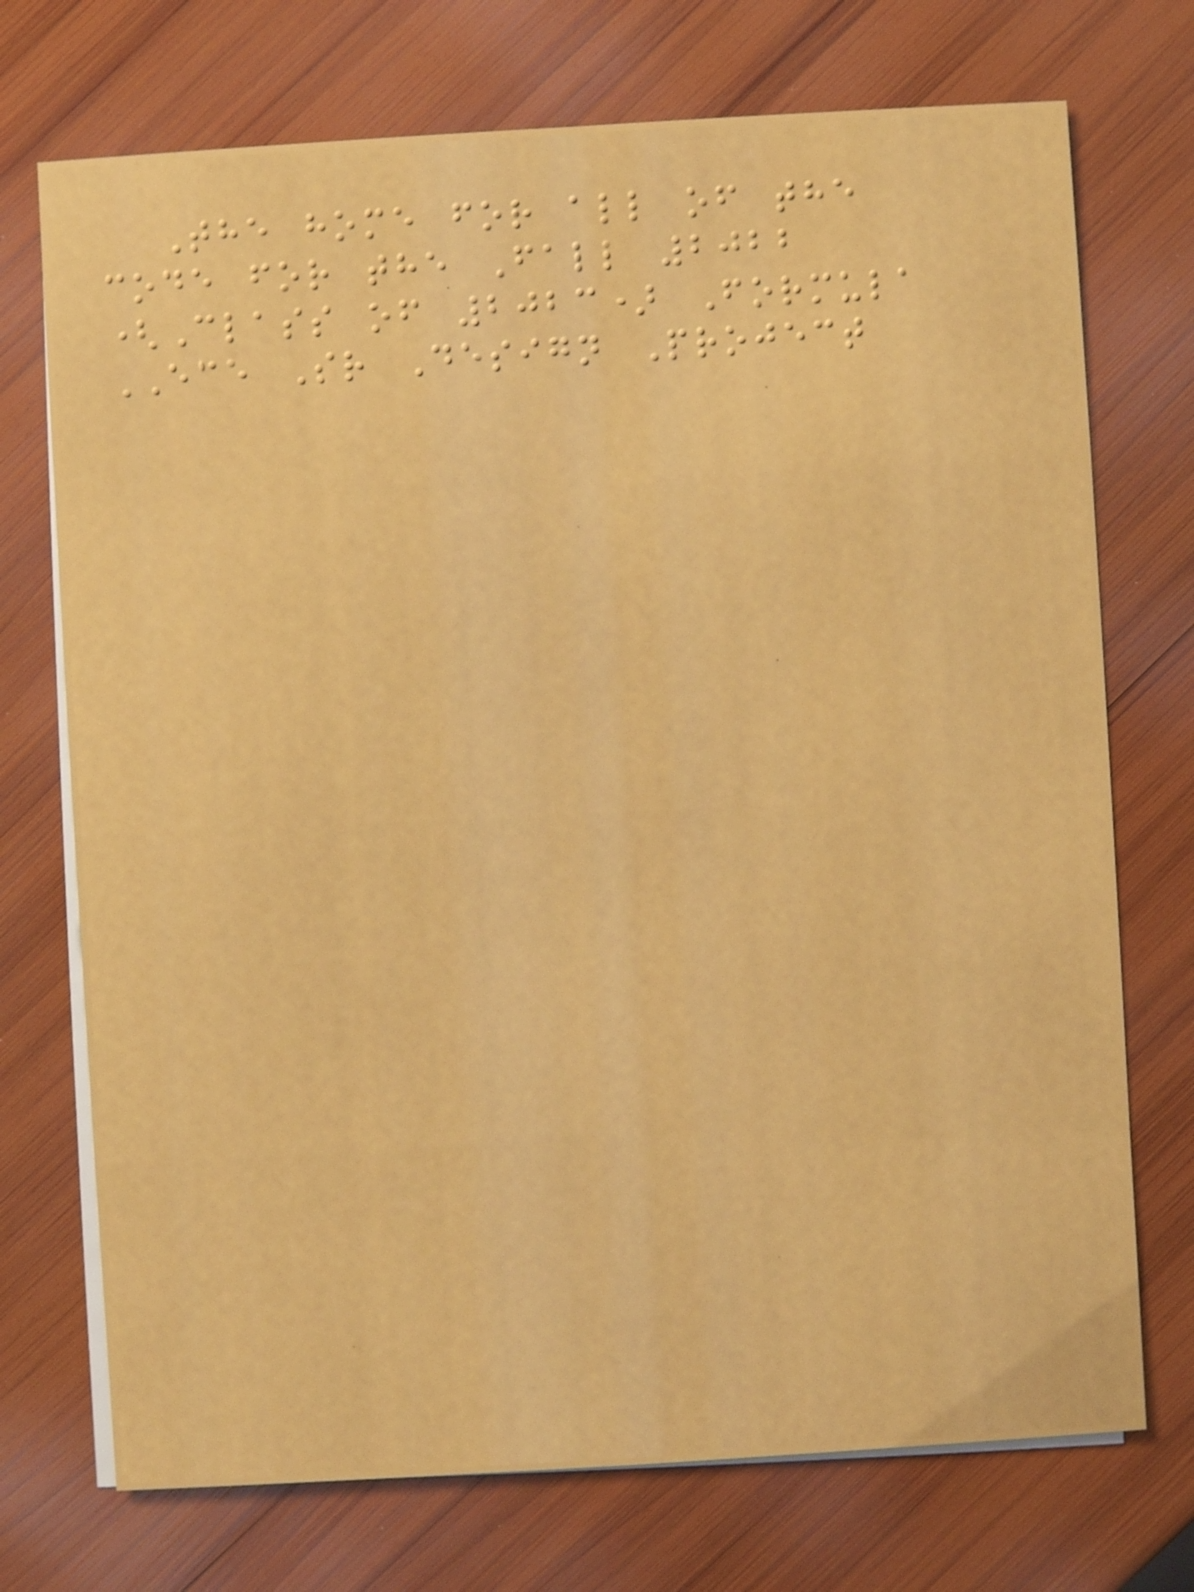The home for all of the
code for the Fall 2022
(Class of 2023) Formula
ECE Sr Design Project
